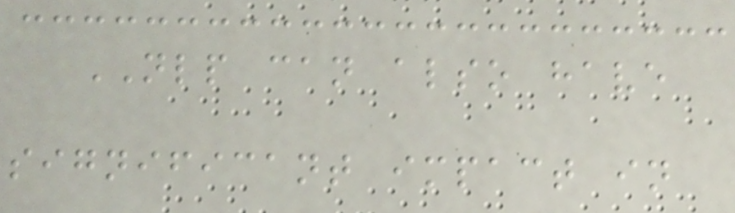NLP can also have
significant impact in
